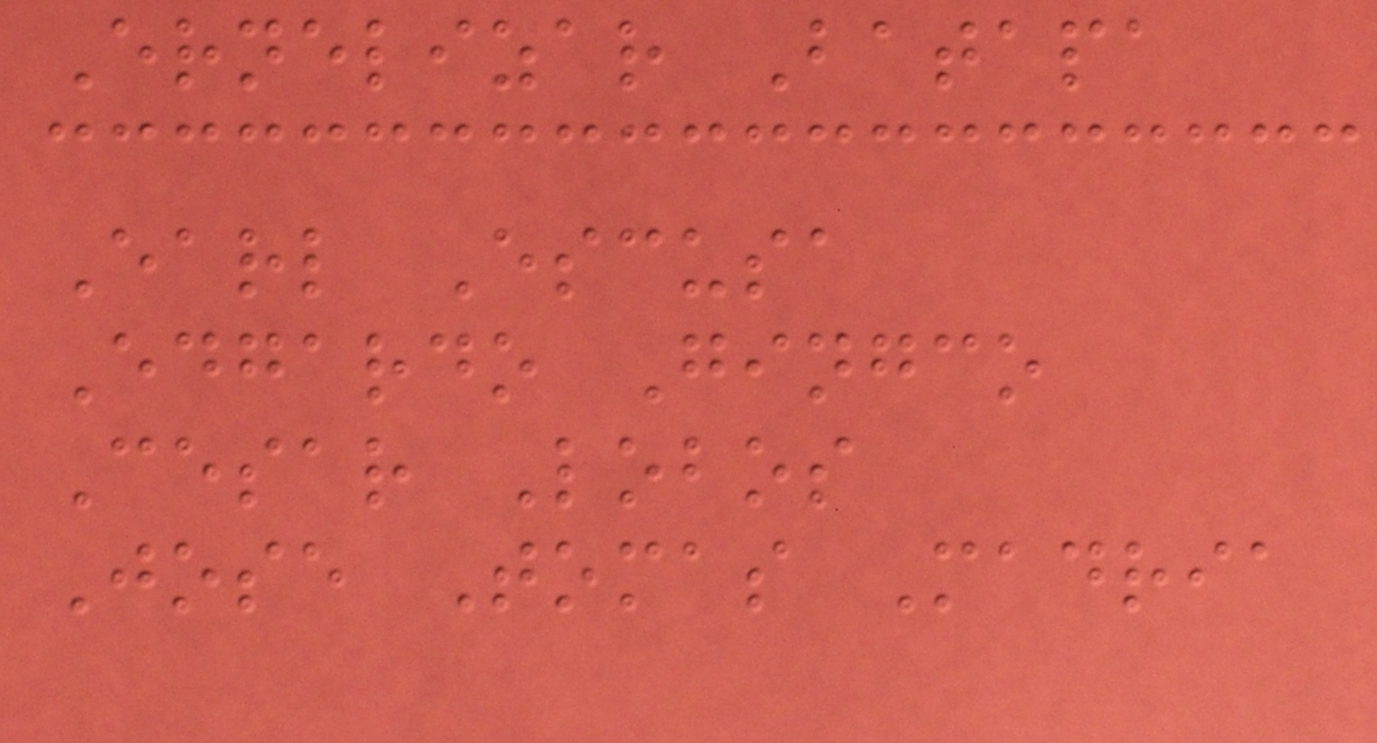Ernelizar Batapa
Earl Escusa
Edgardo Gingco
Cesar Lobos
Jose Tomas Madria
